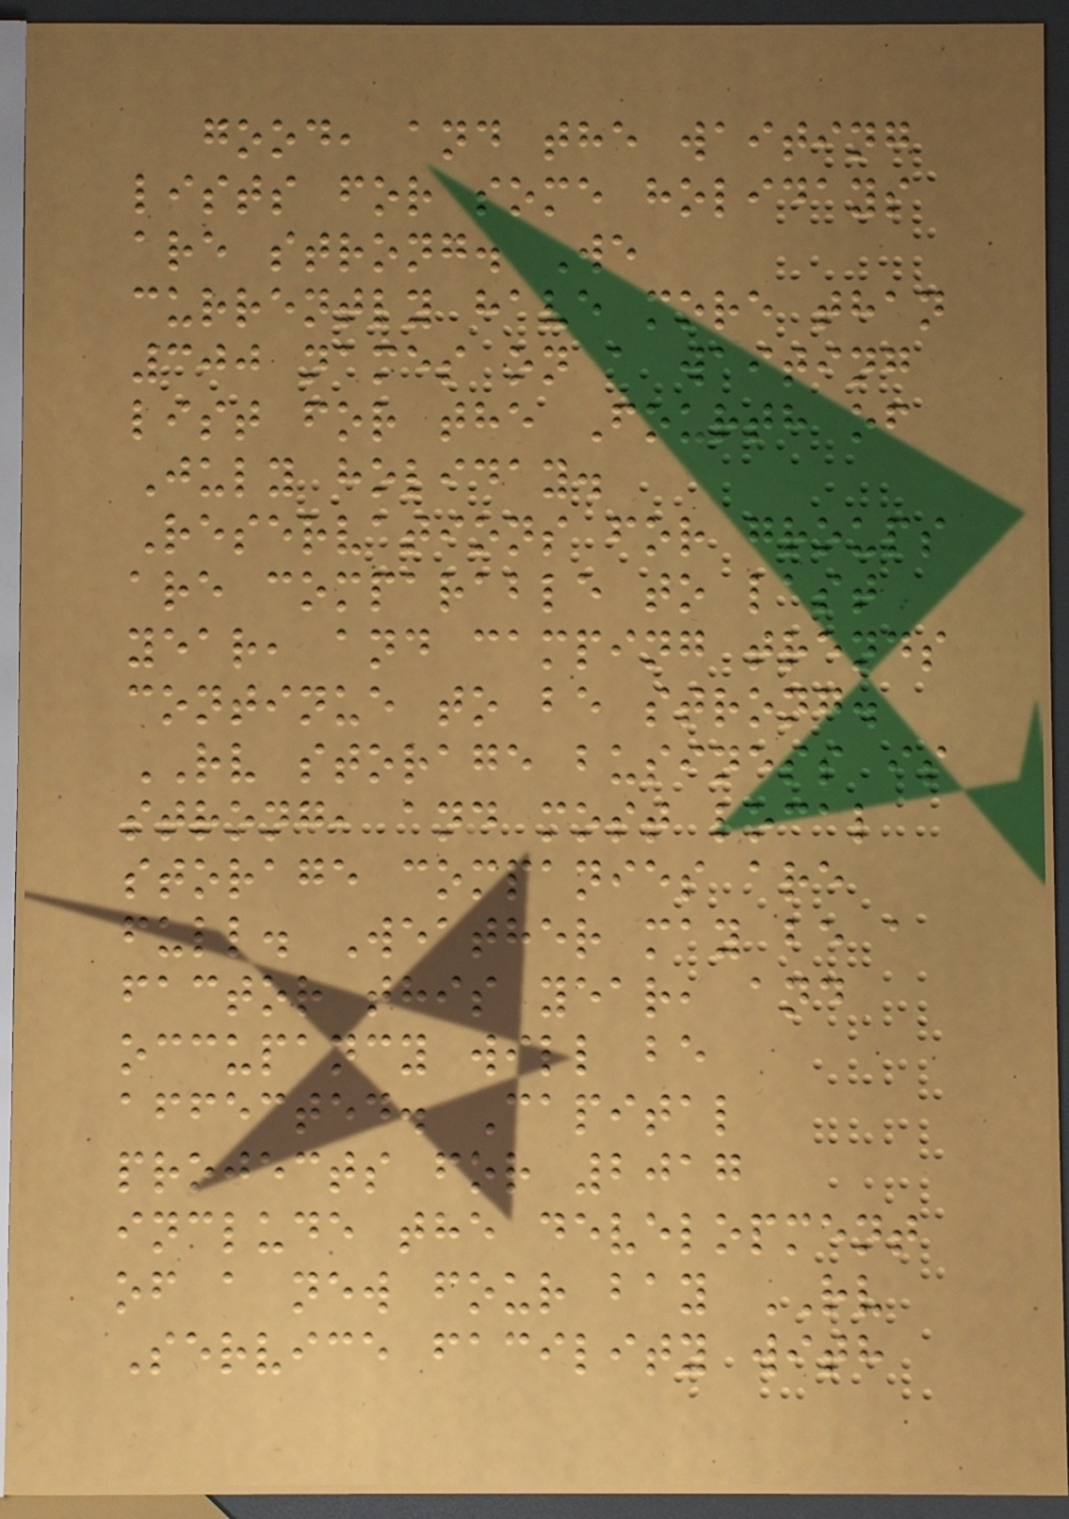good, and the waiting
lists for some holidays
are strong. We
currently have more than
300 names on a waiting
list for the Fourth of
July holiday.
Reservations for groups
are comparable to last
year, and camping trends
continue to be strong.
RV storage business is
strong, and most local
storage companies are
full. Weather may be a
factor this year, and
occupancy will be
affected. Capital
projects for 2017
include the development
of a new four bay RV
Service facility with
